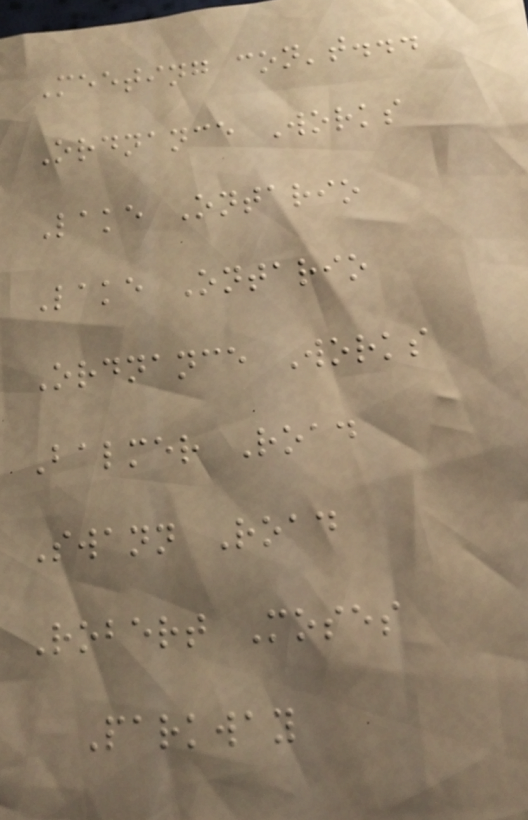Meeting con't...
Ordnance Works
Lake Ontario
Lake Ontario
Ordnance Works
Balmer Road
Swann Road
Robert Moses
Parkway
